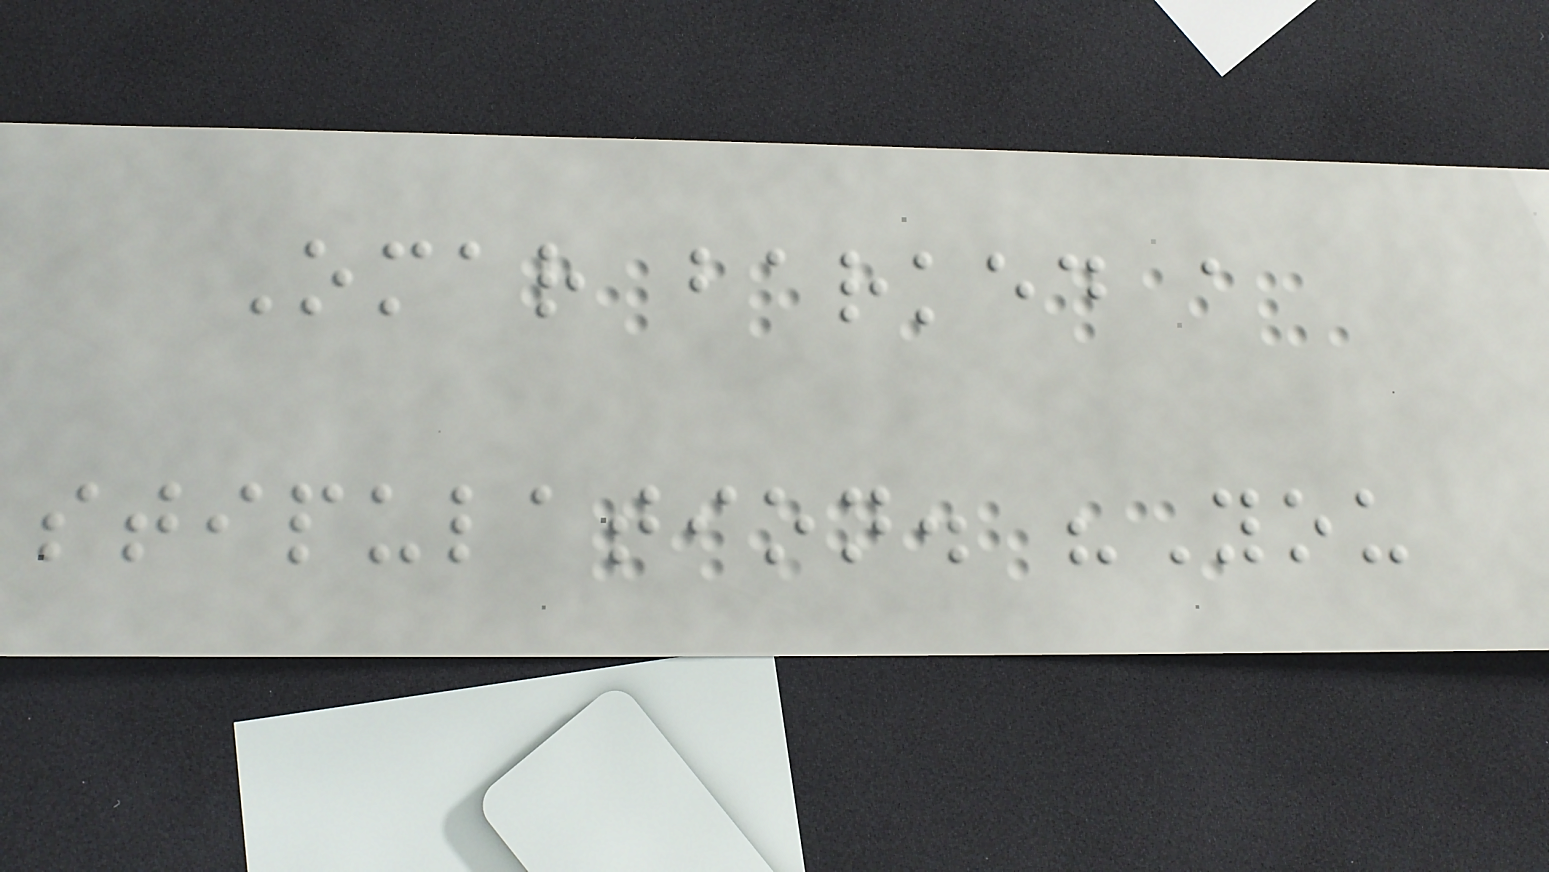Omar barked a
stipulation. "You
